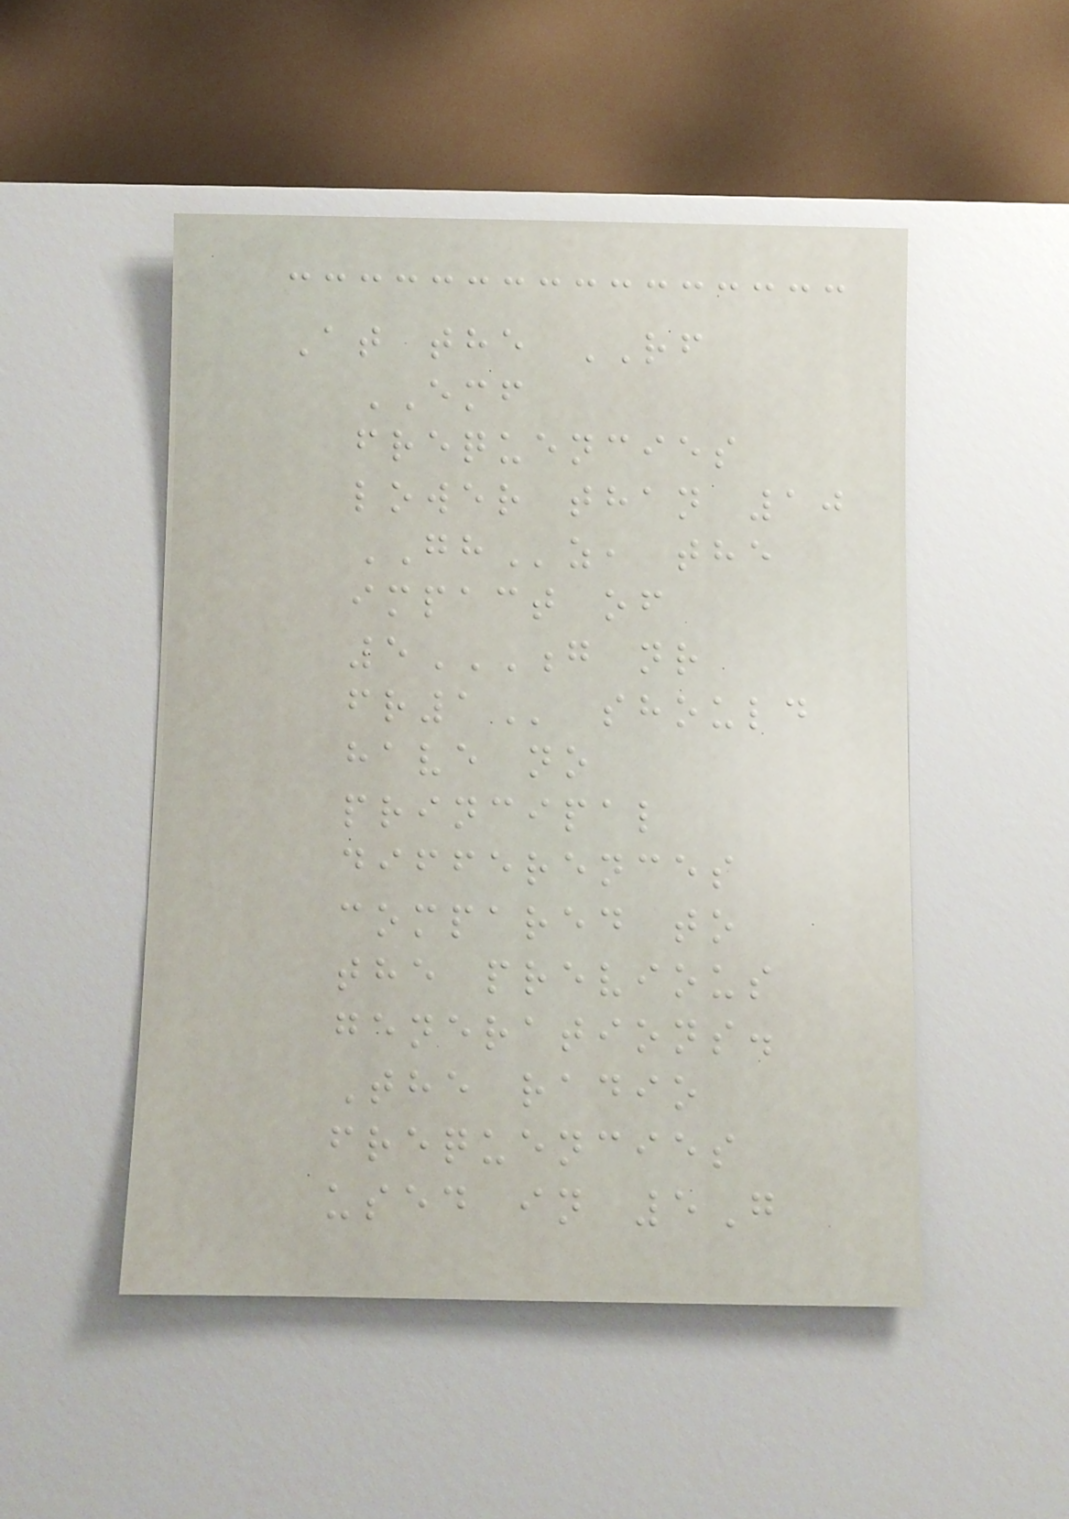At the RF
EMF
frequencies
lower than 10
GHz, the
impact of
5G NR
FR1 should
have no
principal
differences
compared to
the previous
generations.
The radio
frequencies
used in 5G
